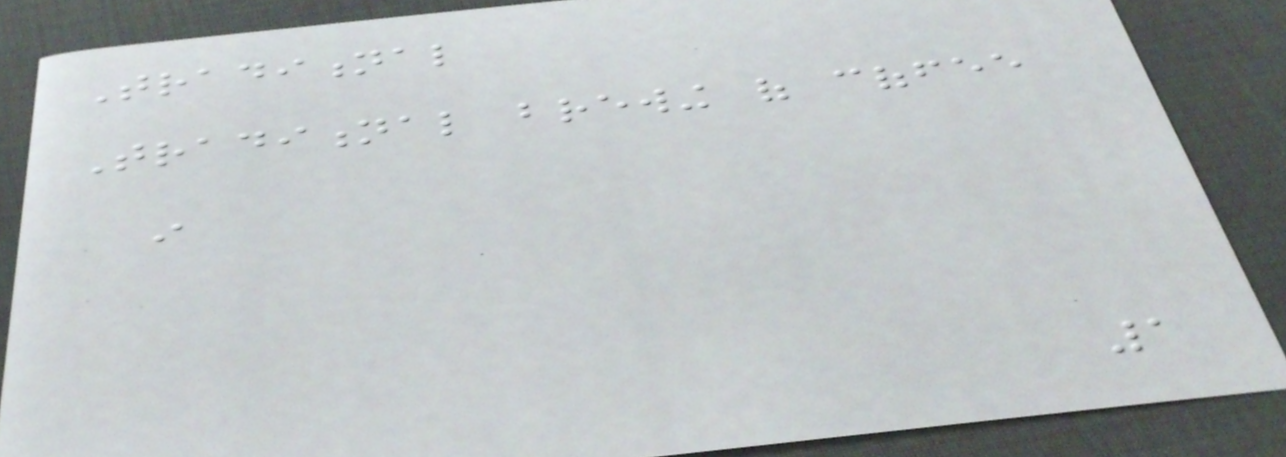Traditional
Traditional brewing of coffee
in
1
